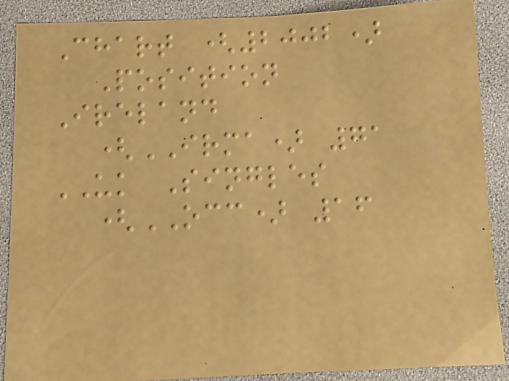Chart (2002)
Position
Ireland
(IRMA) 71
UK Singles
(OCC) 16
